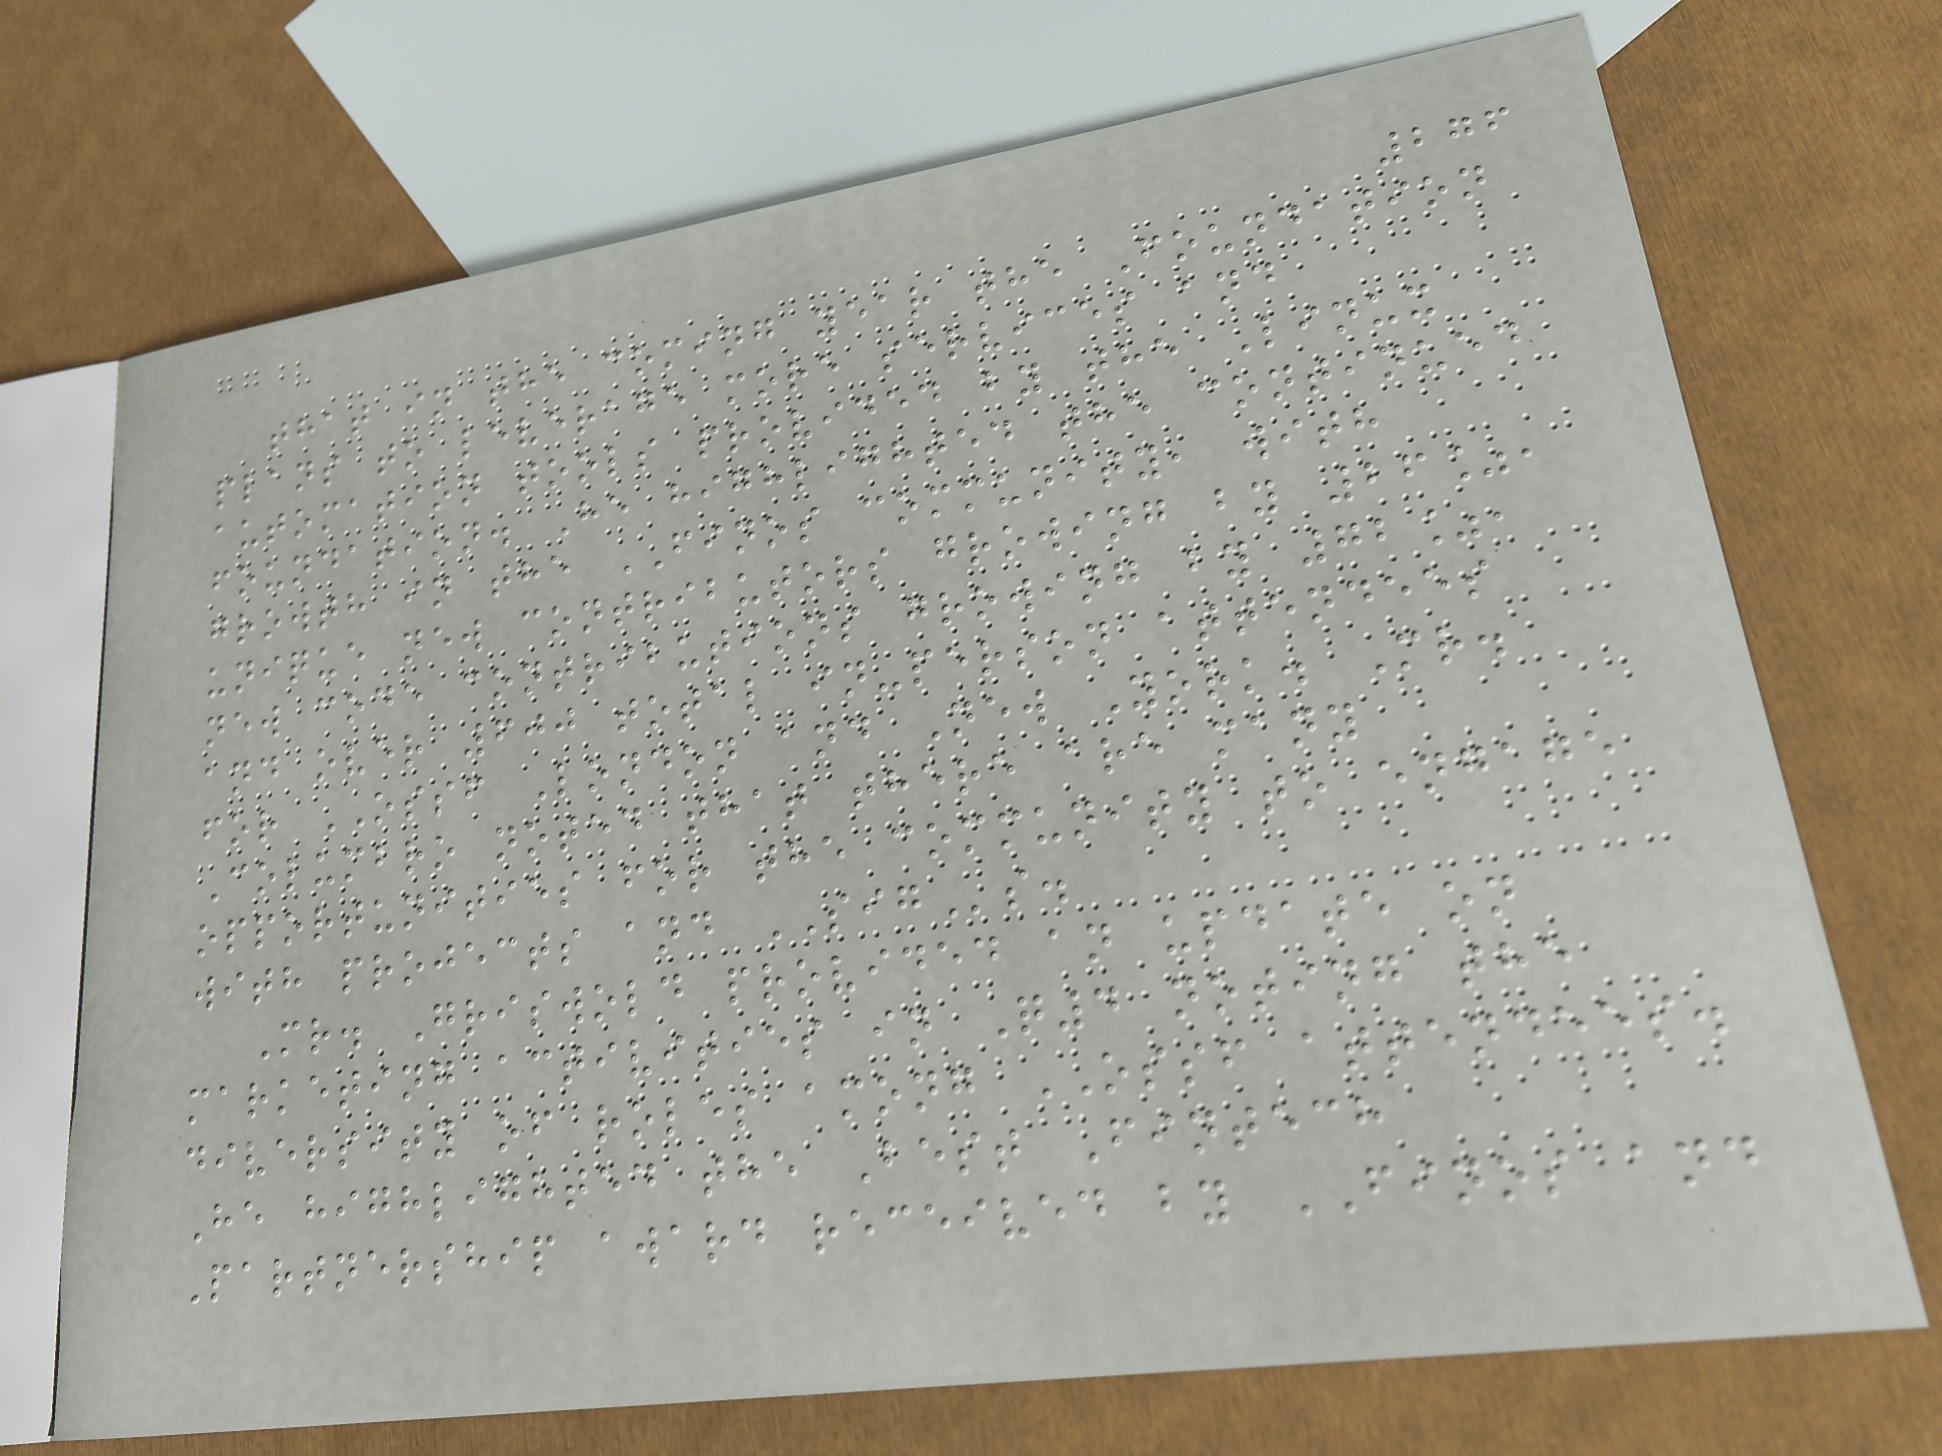276
that in the coming year the Foundation
plans to leverage more services and
automation tools provided by the Linux
foundation. He highlighted the continued
growth in the FINOS community, with
unique new contributors growing by 26%,
new code contributions growing by 72%,
and over 600 total in-person attendees
for OSSF London and New York. Mr.
Columbro noted that there are many
opportunities for the community to engage
with projects and SIGs.
Mr. Griswold provided an update on
marketing activities in Q4 noting the
diversity of roles among OSSF attendees.
He highlighted the Best Fintech
Partnership award received by FINOS and
